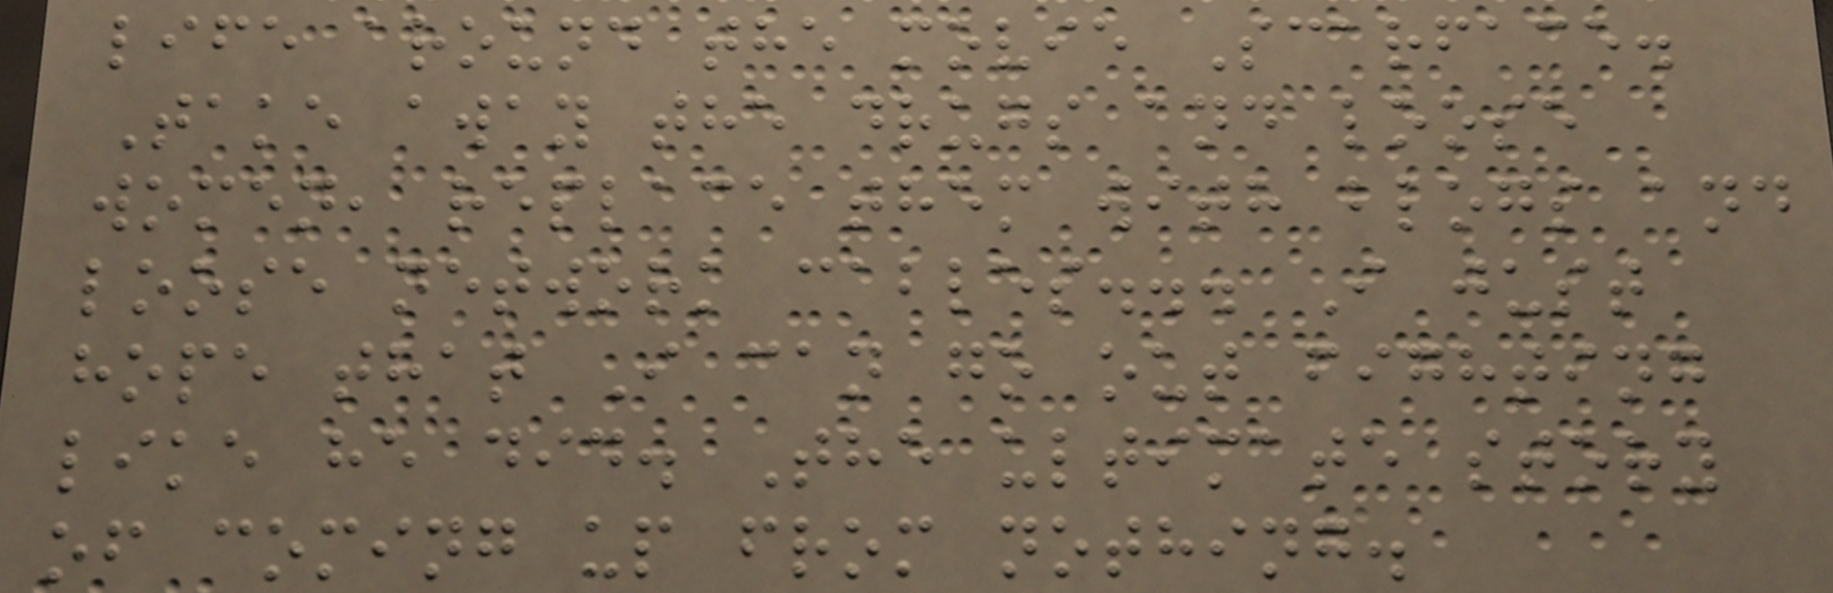life around the movie Scarface.
Take away the drugs and loose
women, replace them with blogs and
loose network cables... I just
hope that I can go out fighting
like he did. The ultimate story
of coming up from nothing.
